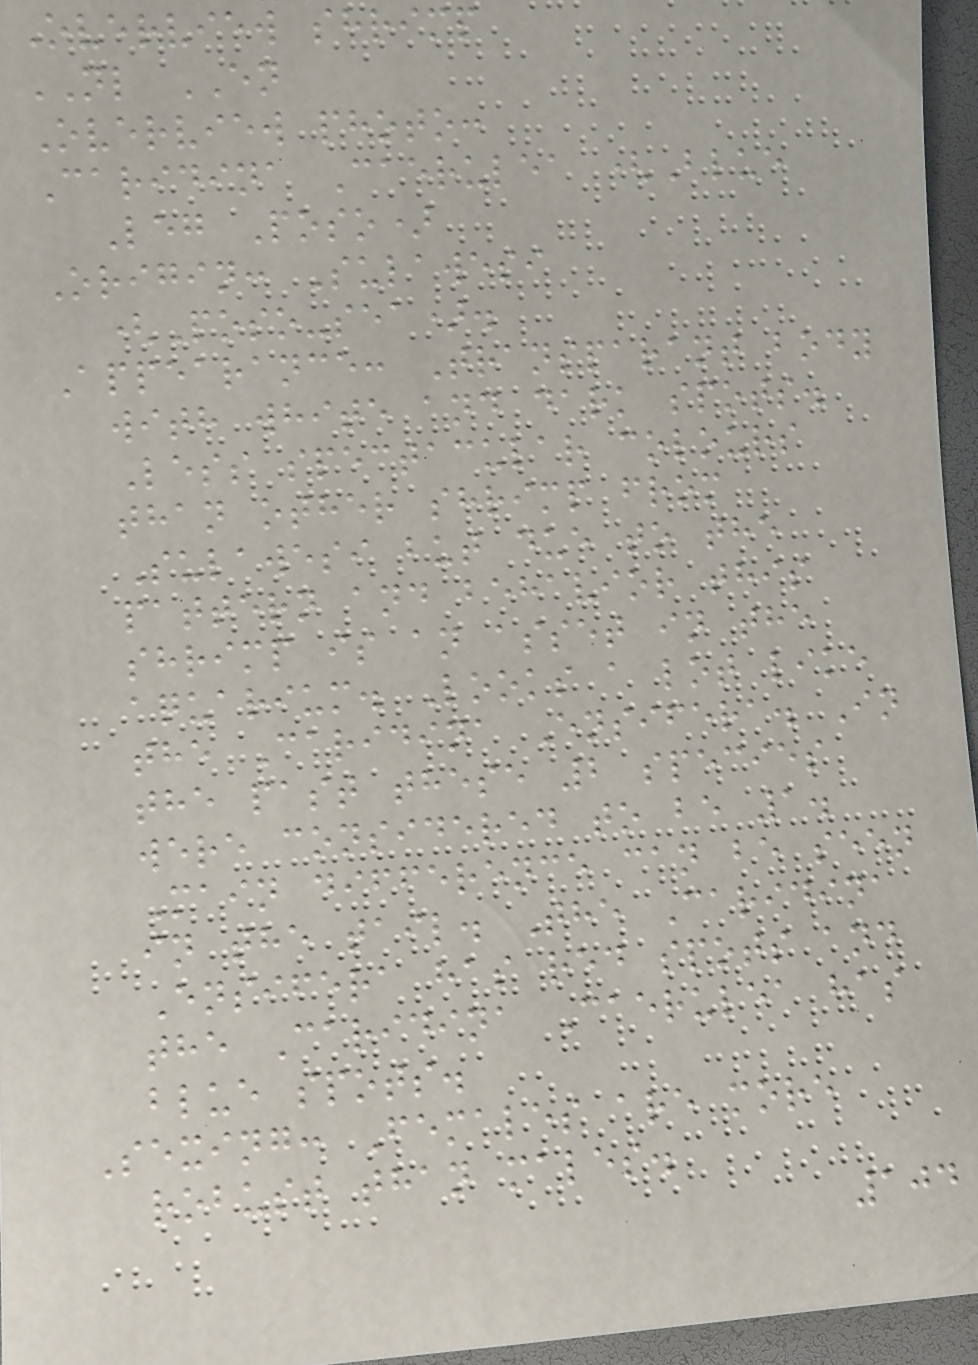Overview shrimp
NL EN
Overview photo:
Caridina Caerulea (Blue
Leg Poso)
Origin: Sulawesi
(Poso-sea).
Appearance: Transparant body
with white and dark spots.
Less spectacular colours
than other shrimp from
Sulawesi but due to the
pattern and behavior this
shrimp is an asset in the
aquarium. Looks a lot like
the Caridina Ensifera. In
the past these 2 species
were considered to be 1.
Main difference can be seen
in the tail. The Caridina
Ensifera has red spots and
the Caridina Caerulea has
blue spots.
Sexing: Females are more
robust than males.
104
